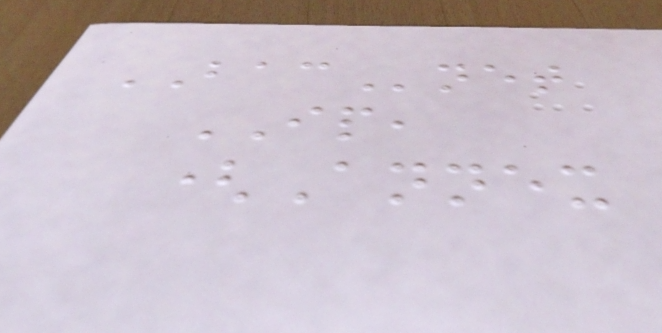BACnet
IP,
(Annex
